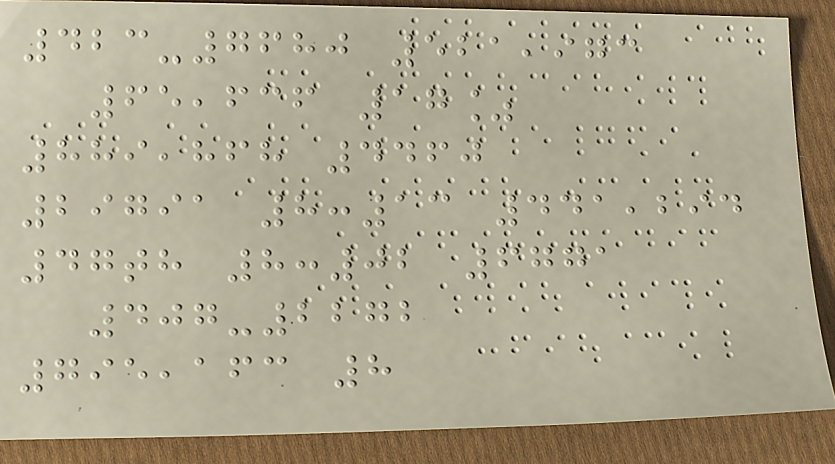423-7680 521,973
65,636 17%
889,868 4460
29791 8:13 441,294
47th 8:02 6771
407-2272
795,163 8
